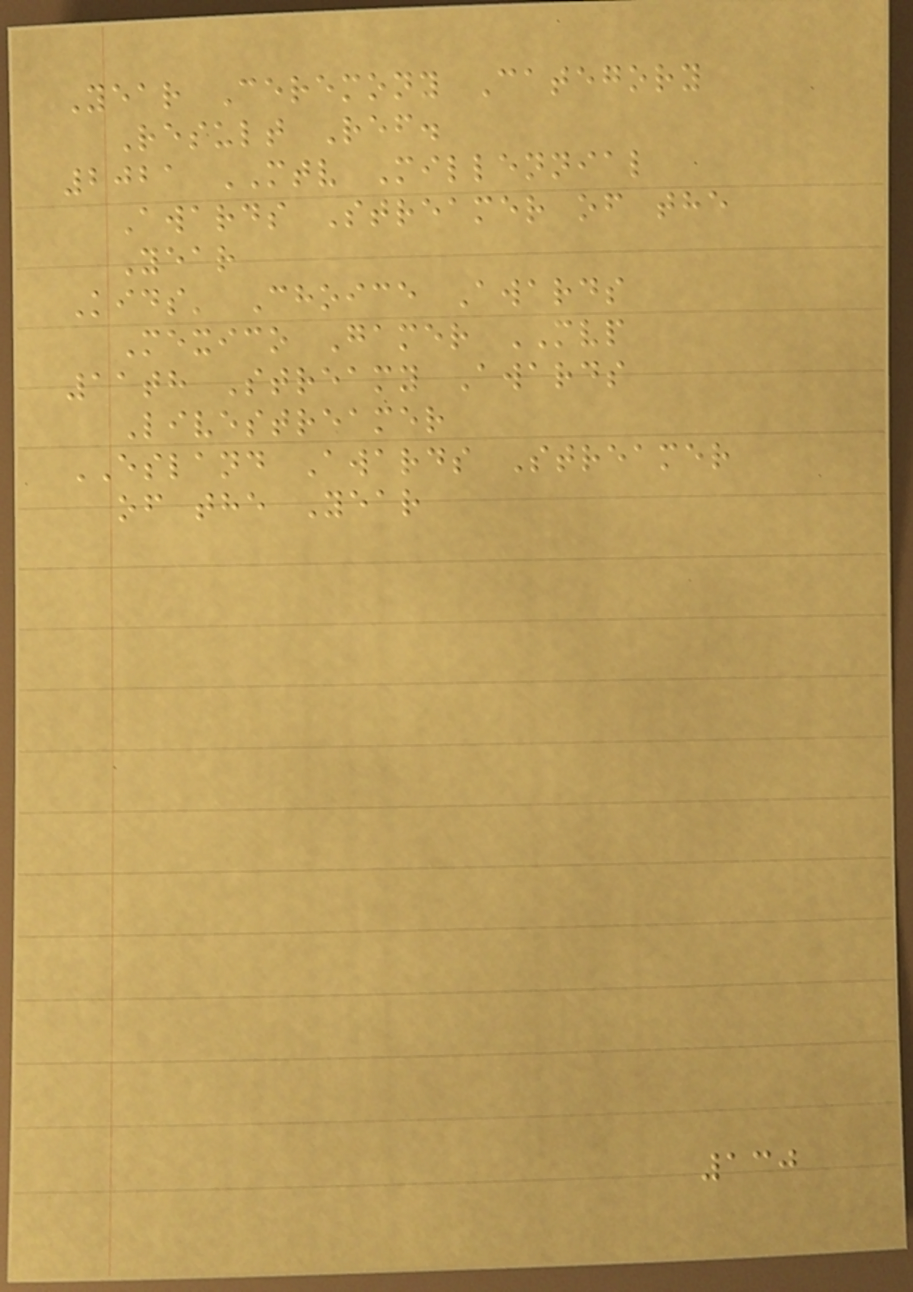Year Ceremony Category
Result Ref.
2021 MTV Millennial
Awards Streamer of the
Year
Kids' Choice Awards
Mexico Gamer MVP
11th Streamy Awards
Livestreamer
ESLAND Awards Streamer
of the Year
130
